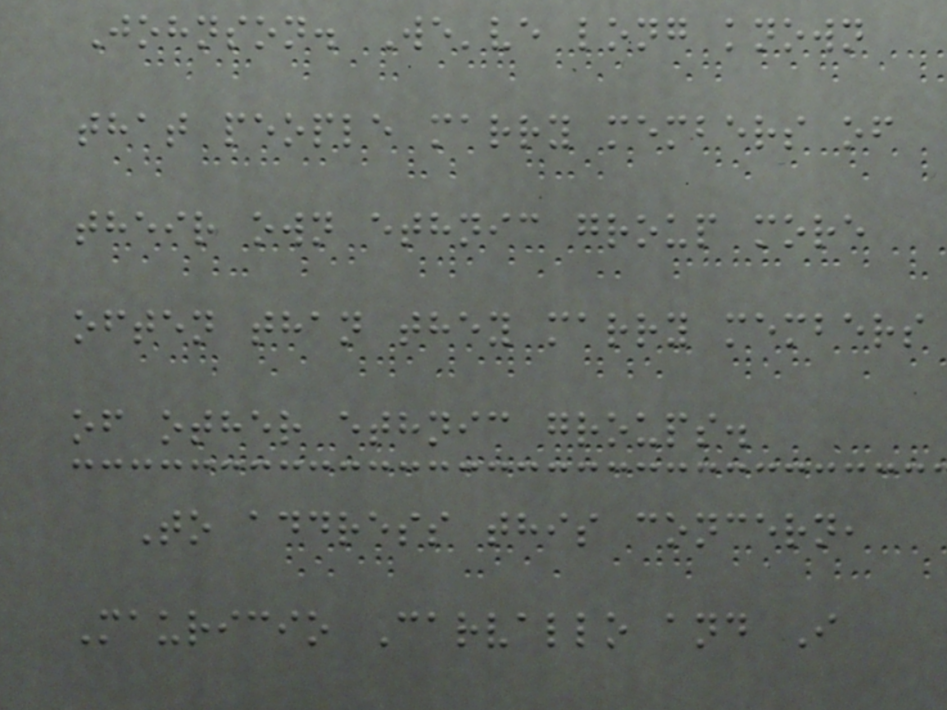Johnson. We've long known
that people marry members of
their own ethnic group more
often than they marry members
of other ethnic groups.
To address this concern,
Mauricio Carvallo and I
